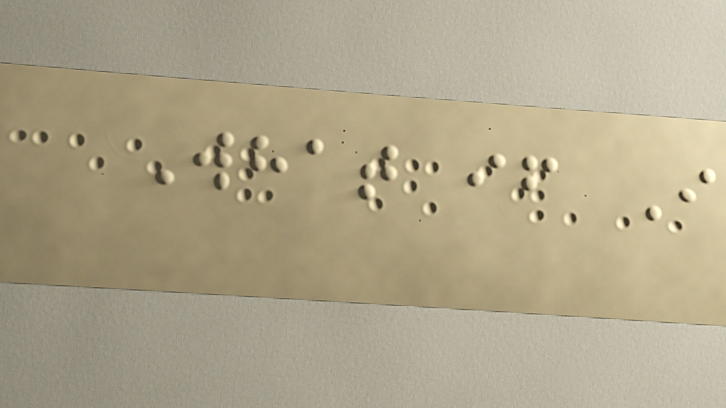What if I
